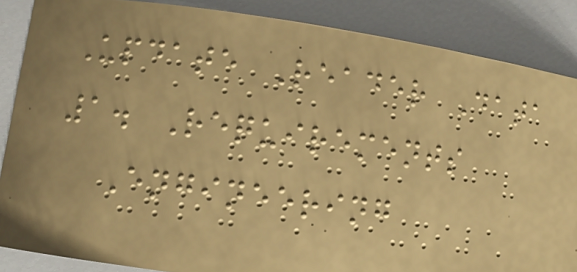Update Reader Data
1. Requirements
Engineering
